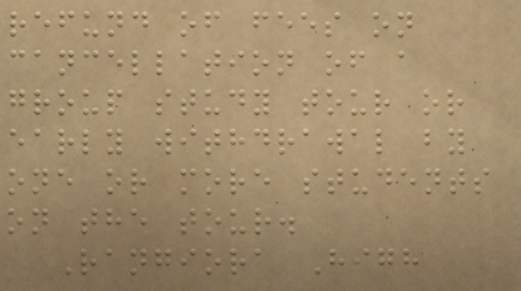refund of fees on
cancellation of a
group study tour or
early withdrawal by
one or more students
on the tour.
Rangiora High
